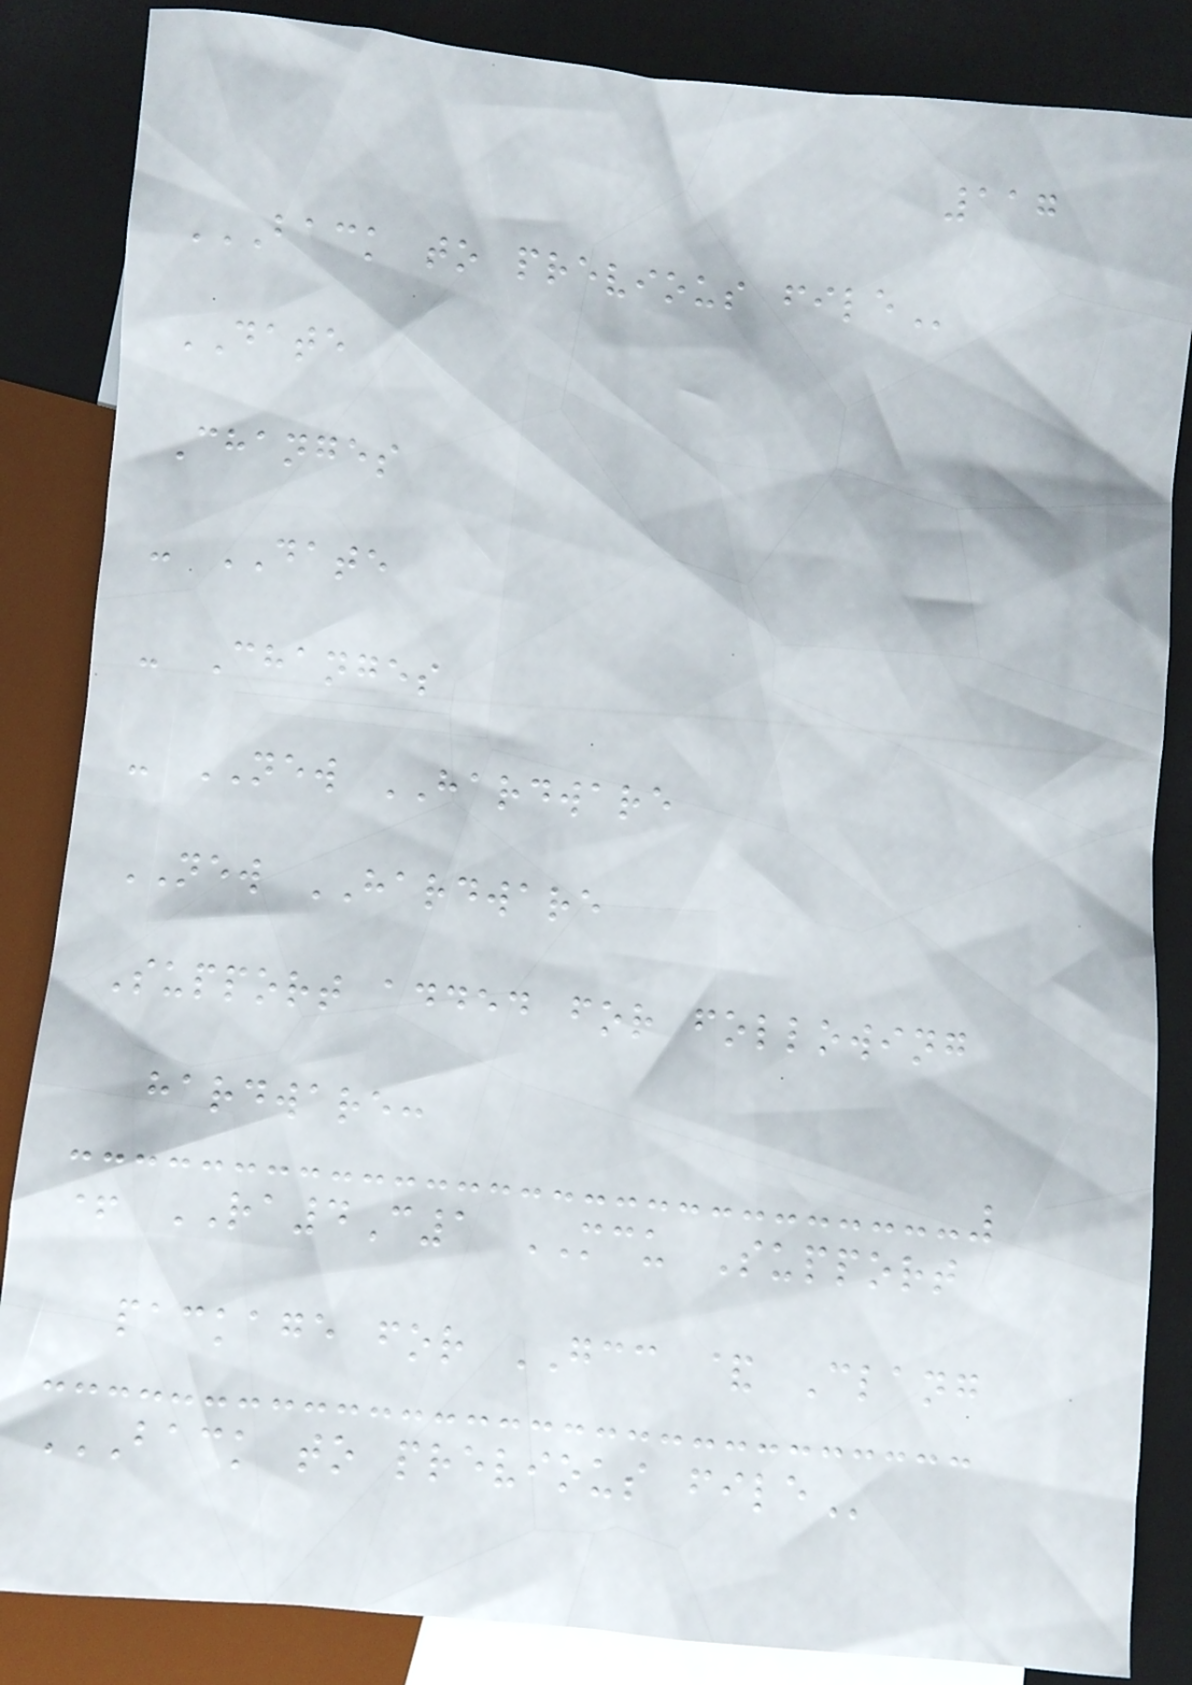117
BACK TO PREVIOUS FILE
DATE
Changes
- DATE
- Changes
- NEW HARDWARE
NEW HARDWARE
Support added for following
hardware:
+ RA4C1 MCU Support
package for GCC & Clang
BACK TO PREVIOUS FILE
